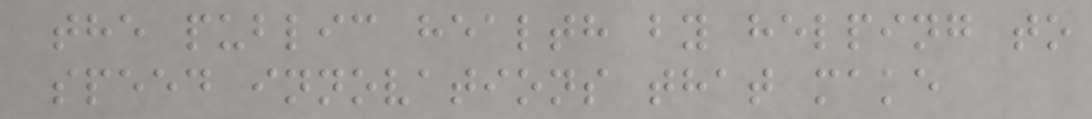the public health by helping to
speed innovations that make
